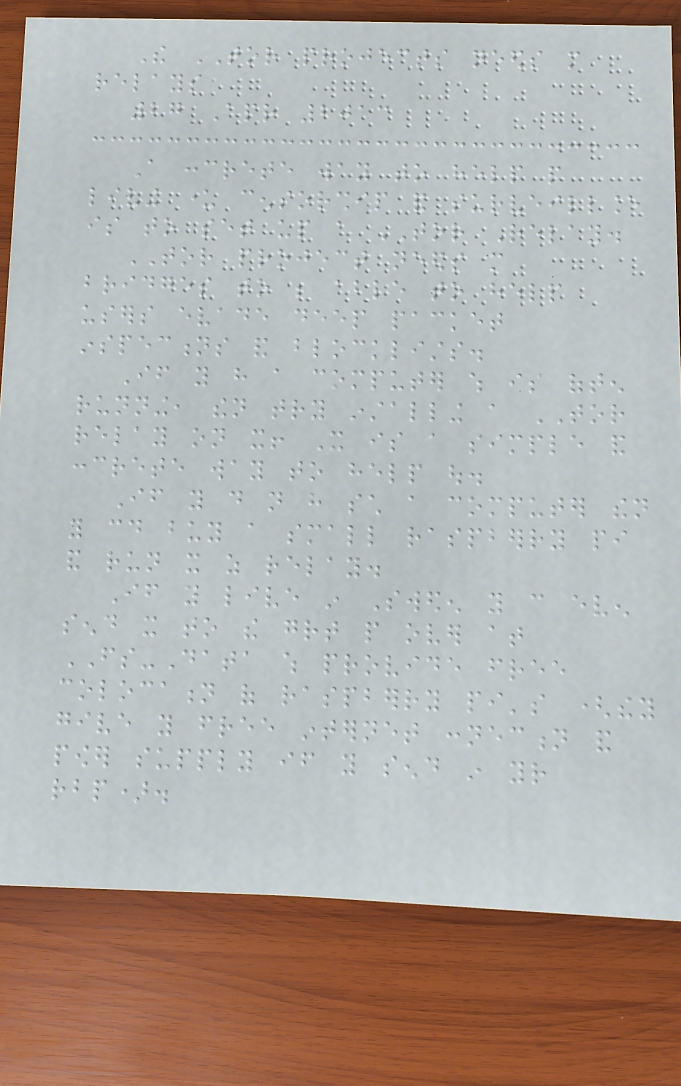The TOR projects needs more
relays
27 Apr 2013
A concrete way to help people
living under censorship and surveillance
is to set up a TOR Relay.
TOR project needs more
bridges to be able to help
users evade deep packet
inspections and blocklists.
If you have a computer which is often
running, then try installing a TOR
relay on it! It is a simple and
concrete way to help out.
If you do not have such a computer then
you could buy a small raspberry pi
and run it as relay.
If you live in Sweden you can even
send it to the great people over at
FS-Data which provide free
colocation of raspberry pi's (they
give you free internet connection and
power supply if you send in your
rbp).
